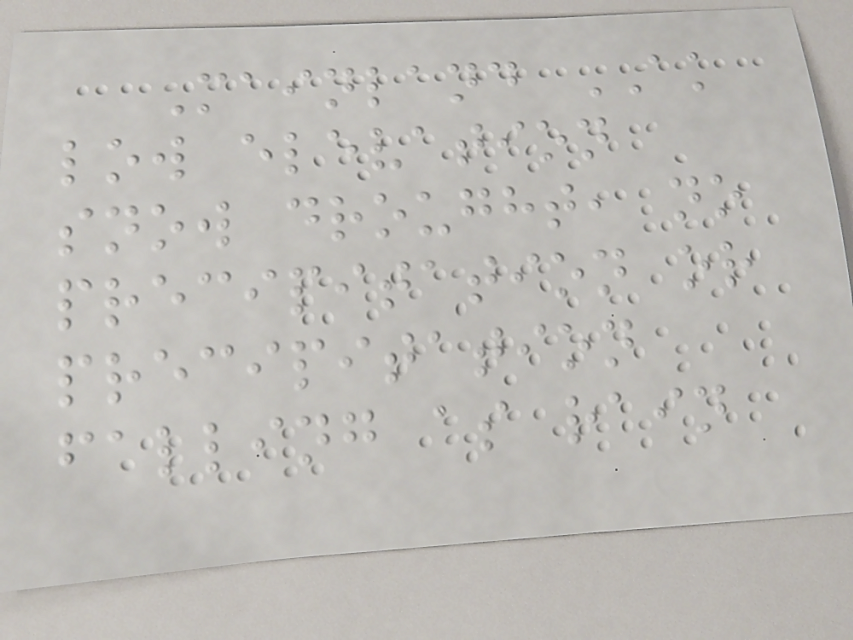Mainland AK
low elevation
snow drought, no
precipitation or
precipitation
falling as rain
